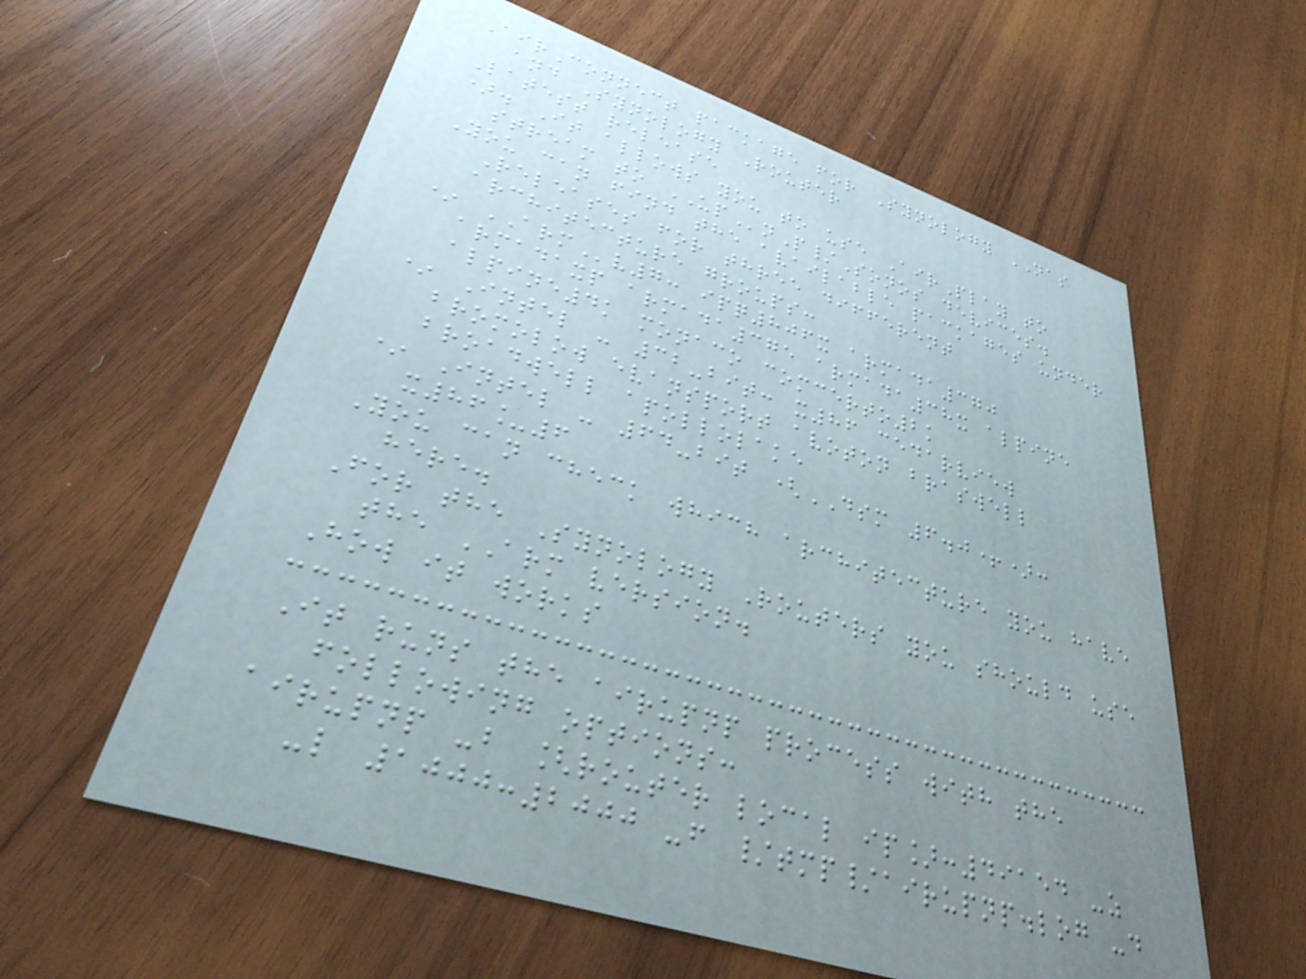AirConnect package for Synology NAS
and Synology Router
Latest release
). It allows you to use AirPlay to
stream to UPnP/Sonos devices.
You can find the available packages under
Releases for three different
architecture groups:
* ARMv7: ipq806x armada370
armadaxp armada375 armada38x alpine
alpine4k monaco comcerto2k
* Intel - 32-bit: x86 cedarview
bromolow evansport avoton braswell
broadwell apollolake
* Intel - 64-bit (DSM 6.0+):
x86_6
You can check which architecture you have
here.
For the Synology Routers you should use
the ARM version.
How it works
It runs the airupnp process with the
following options:
airupnp -b [router local ip]:49154 -z
-l 1000:2000 -f /tmp/airupnp.log -d
